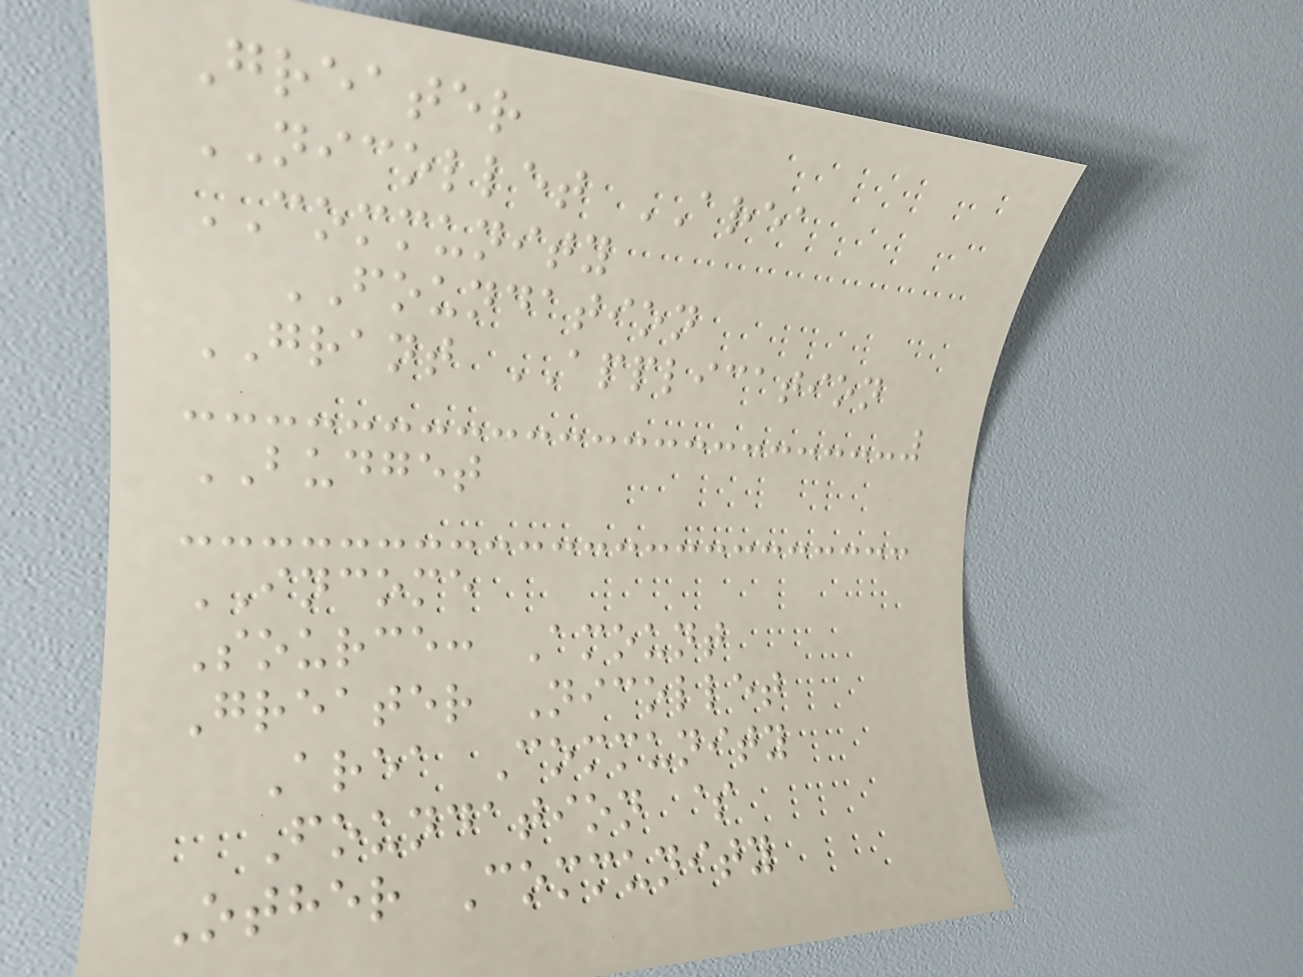Greater
NICOLLET AREA
COMMUNITY
FOUNDATION
GRANT APPLICATION
BUDGET
INCOME
Source: Amount
Greater Nicollet
Area Community
Foundation $
Other Community
